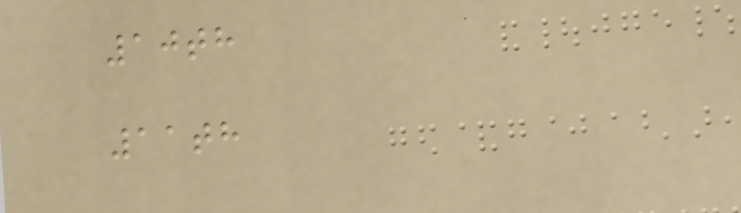10th
11th
